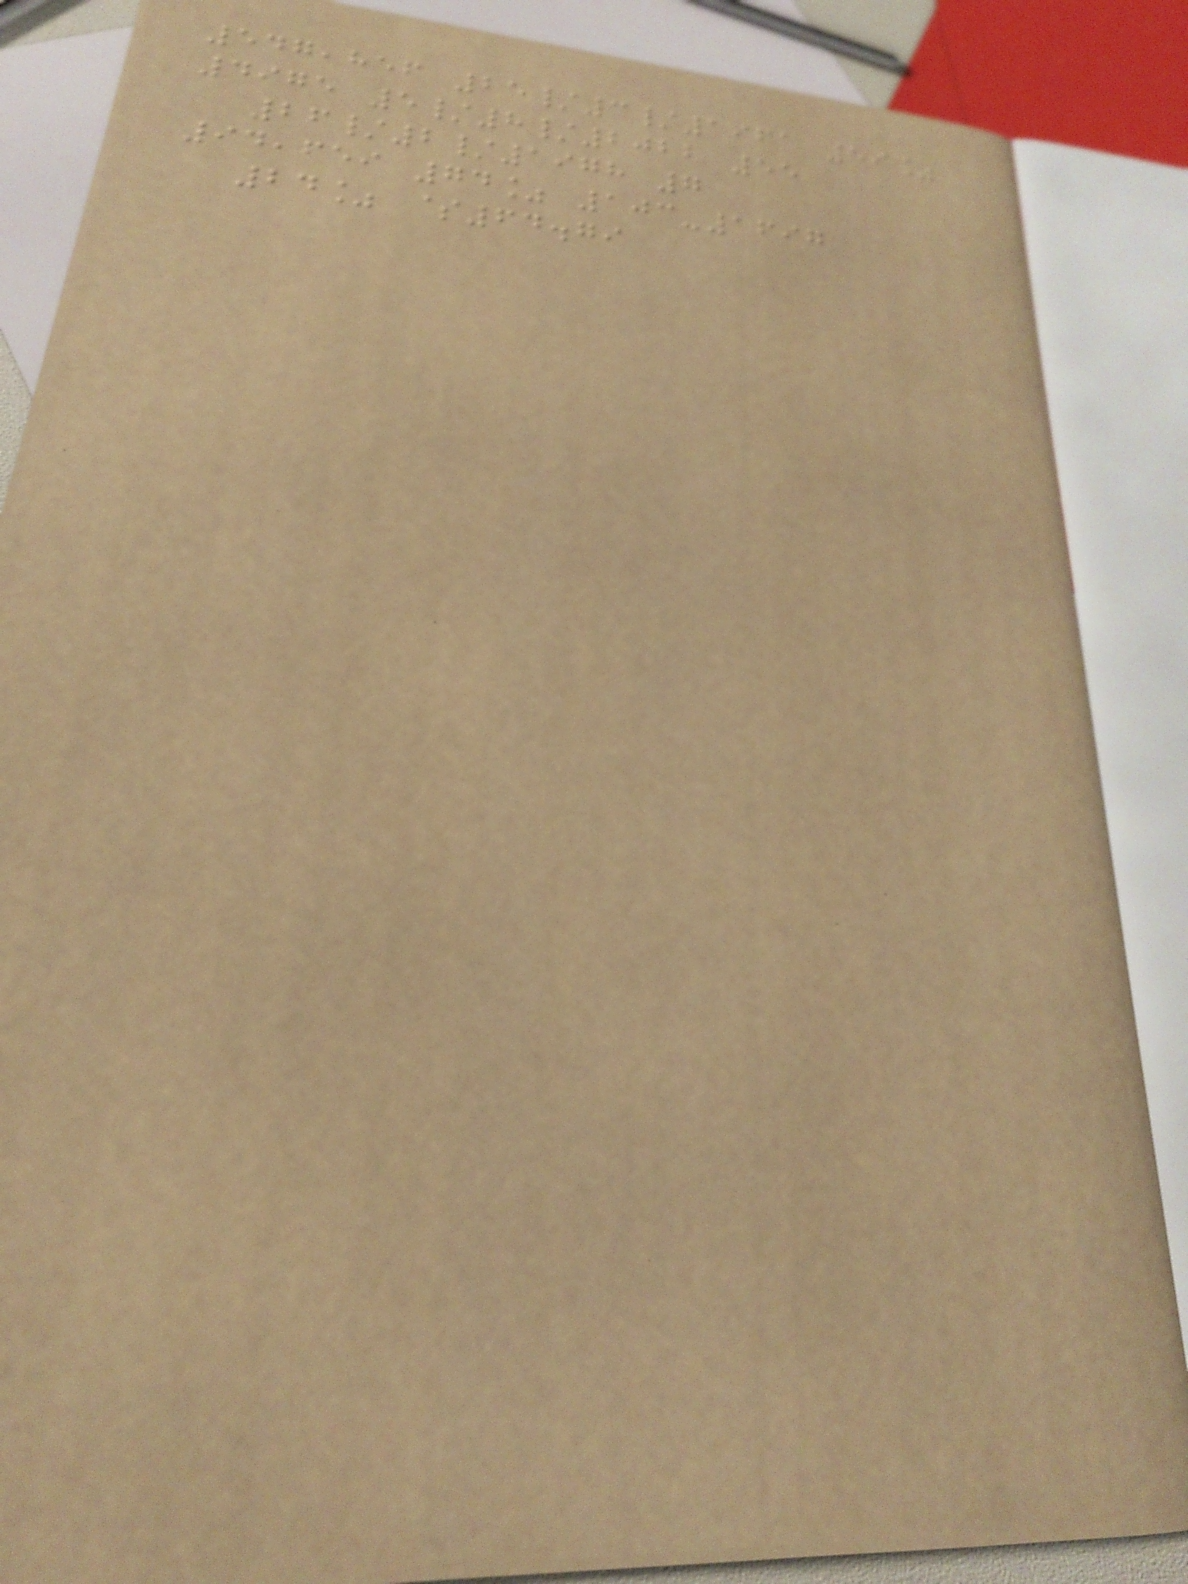547,856 25/3/1961 59%
4975 5/8/2022 55
26/2/1978 7
94,659 74% 103-1697
24% $64.79
